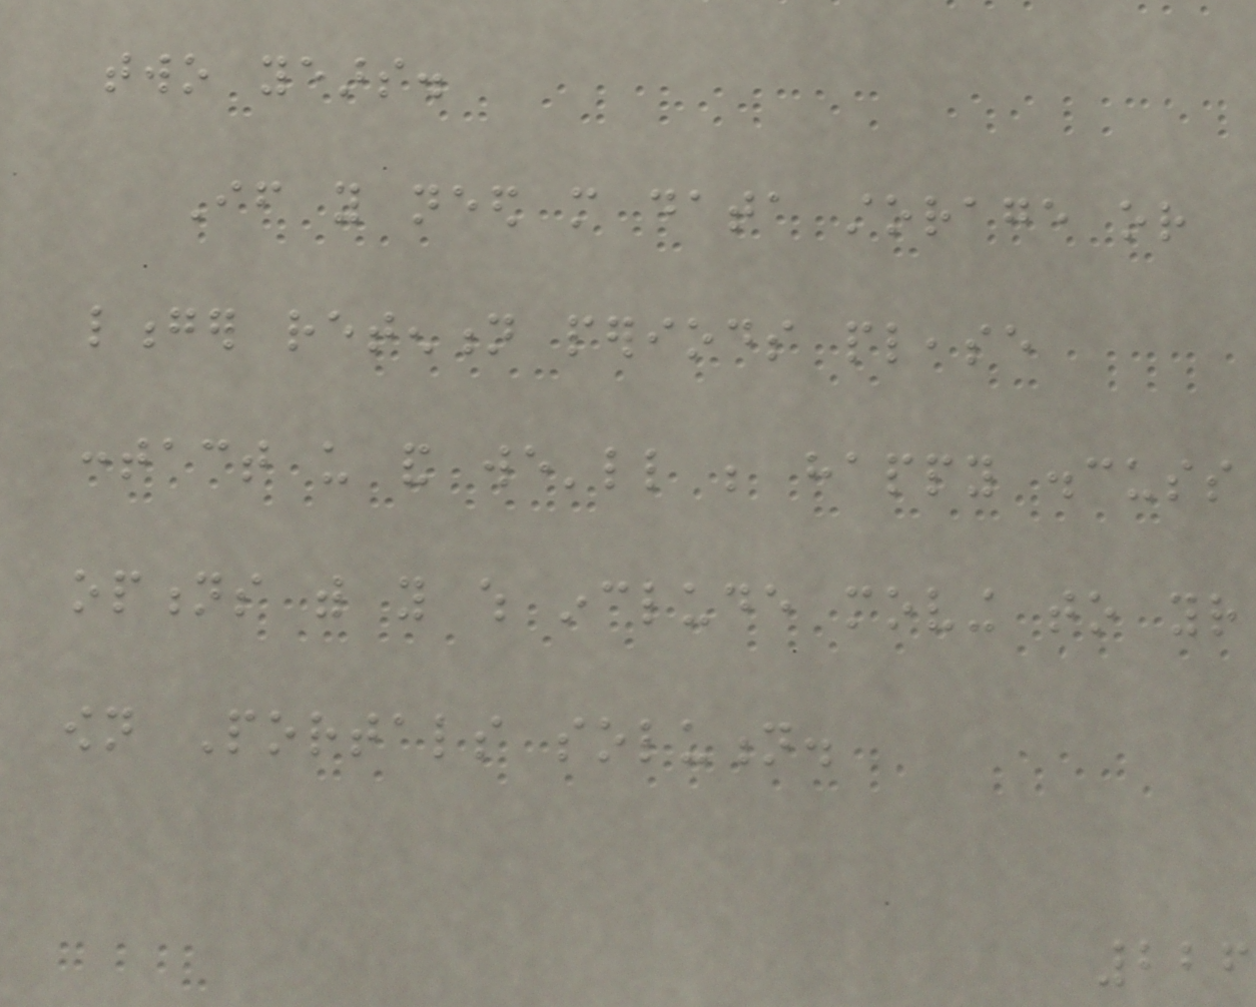two years.
If you need more data storage or
longer retention periods please
contact us and we'll be happy discuss
options with you which include moving to your
own Portals solution.
226
